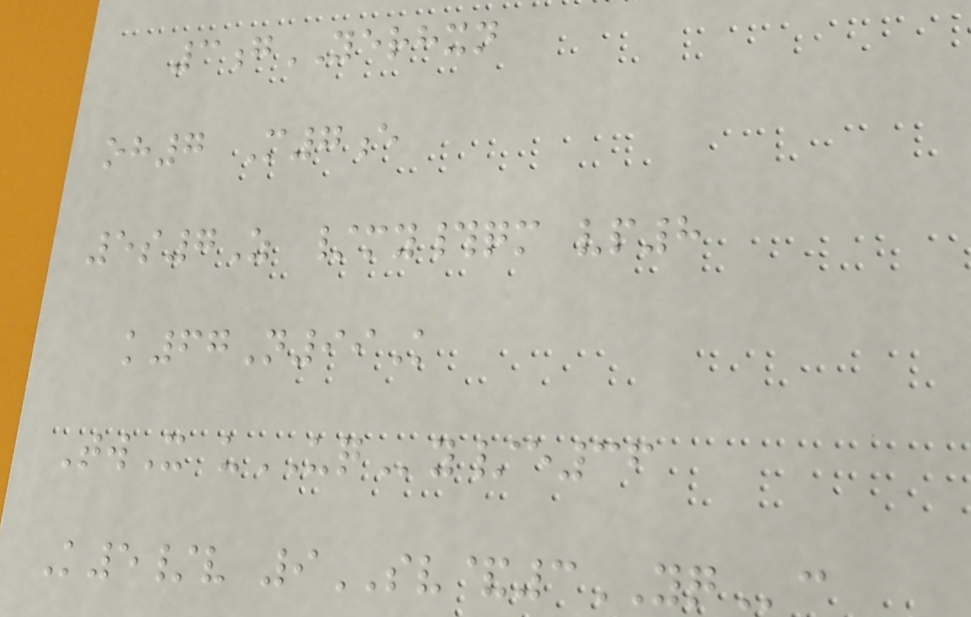3gYERHXN
oh7 M7e
5s7Z /my#qm vp8
k67N99K
TwX uUQy/e36
K5/v 9SV&3YQc
